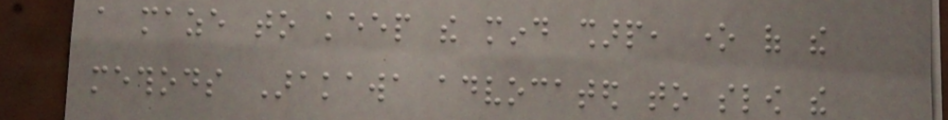a maze to keep the mind sharp, one of the
methods Arakawa advocated to slow the
